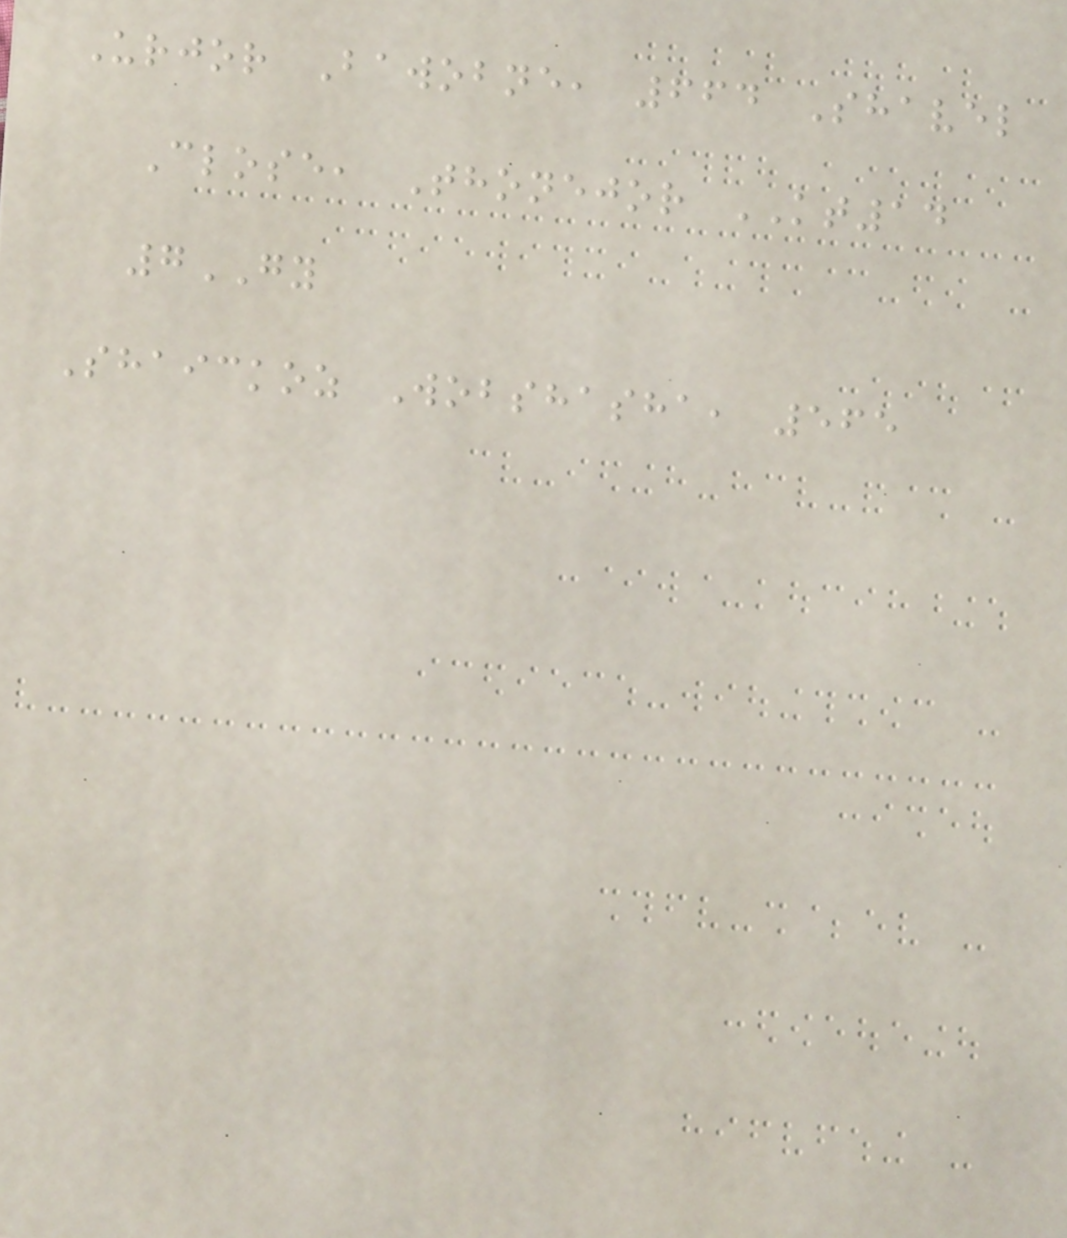Urjor Bawobne, 664 Shavel
Close, Thonejor KT14
7GY
Shaickoz Wobshasha, 565
